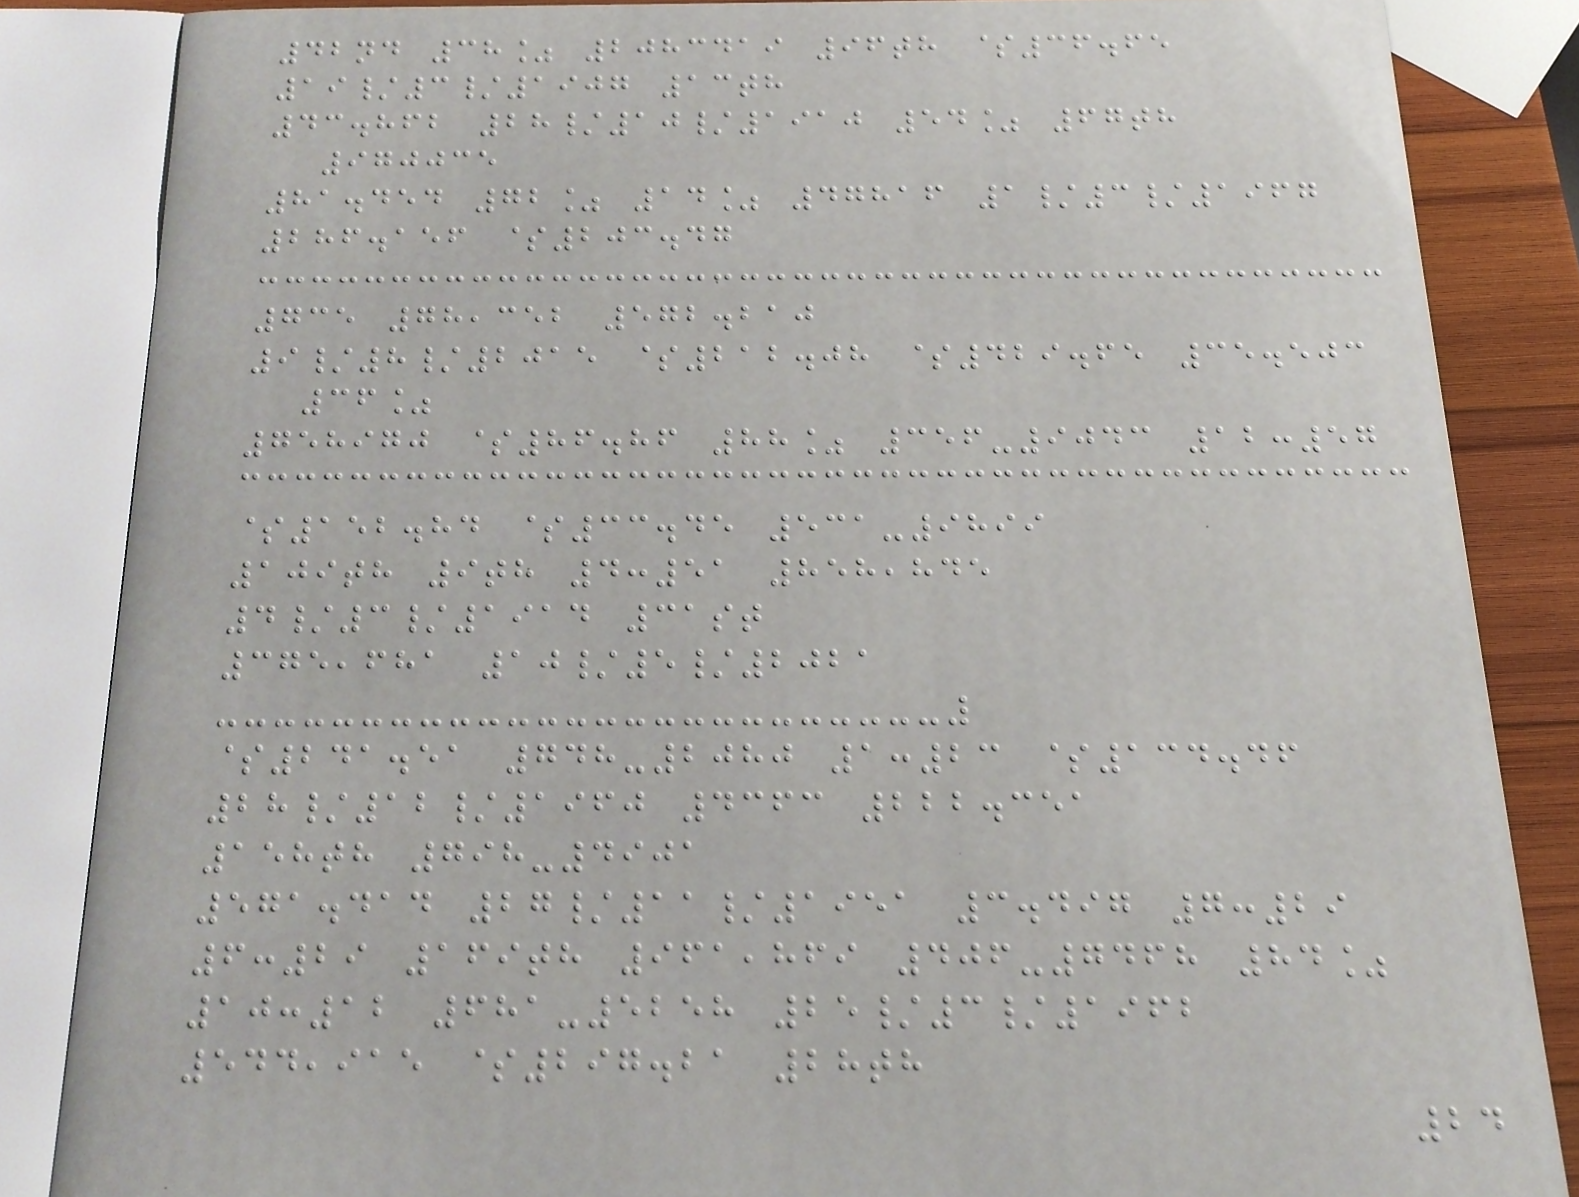42nd 38% 2083419 96th $36.65
19/3/1907 13th
43.862 28/10/1910 54% 67th
970035
81.454 72% 14% 47816 1/3/1967
286.156 $203.47
735 78,352 572.210
9/8/2015 $212.08 $429.65 35.503
36%
758970 $86.86 88% 356-9043 12:57
$152.84 $33.45 531-9899
109th 9th 4:51 858,845
4/3/1914 31st
375,681 10/5/2021
$241.51 748-2080 1:23 $134.46
28/12/1960 4363 222.351
158th 798-4901
571.414 27/11/1951 3.497 7:29
6:29 169th 961,869 406-7468 84%
10:12 681-5258 25/3/1962
544,915 $297.21 28th
24
